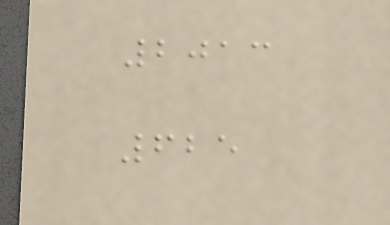2013
625
